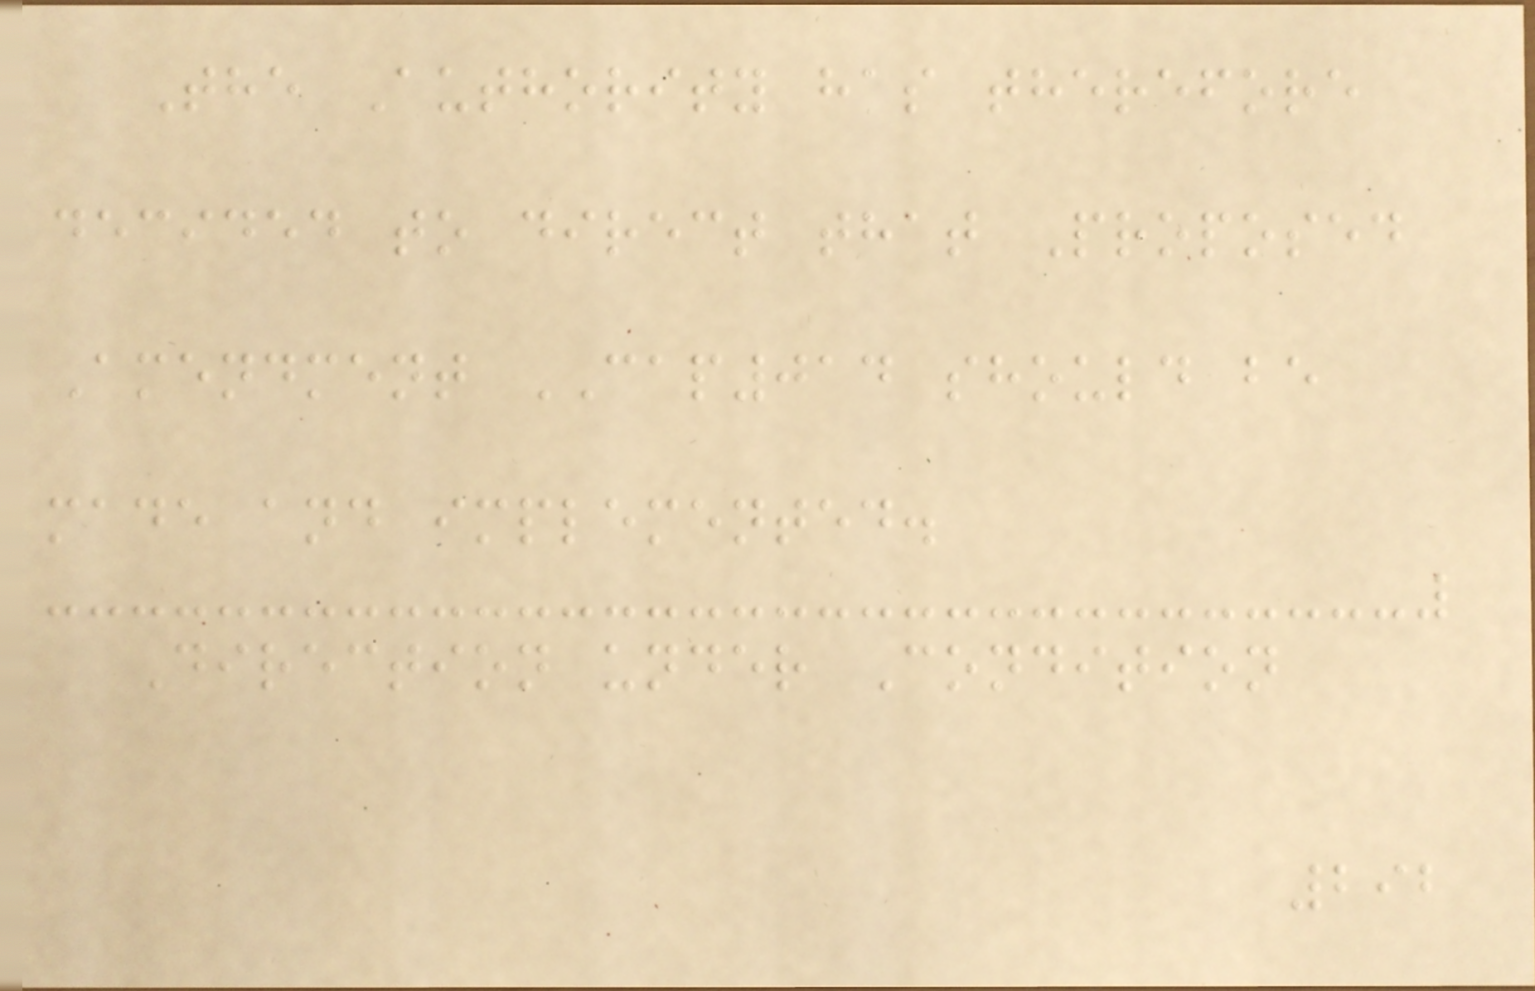The Authority has therefore
decided to direct that Proposed
Amendment CAP014 should be
made and implemented.
Direction under Condition
292
